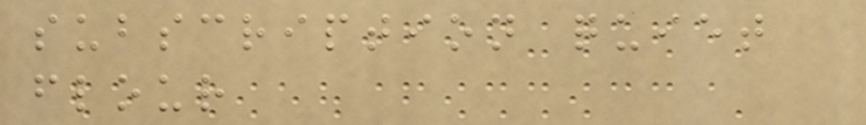subscription quiet
flour
